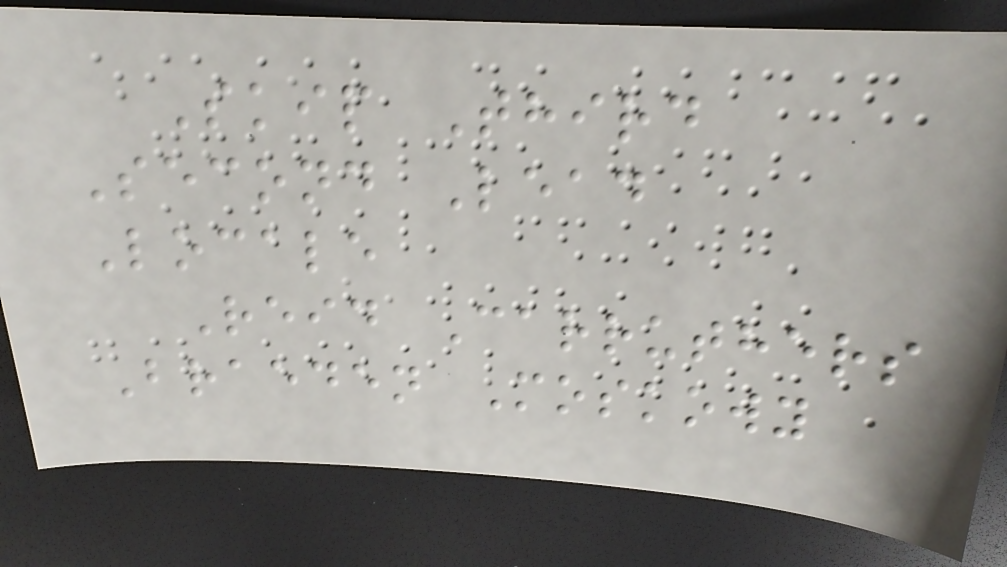Skip Third
Second Lead
Locale
Reid Carruthers
Braeden Moskowy
